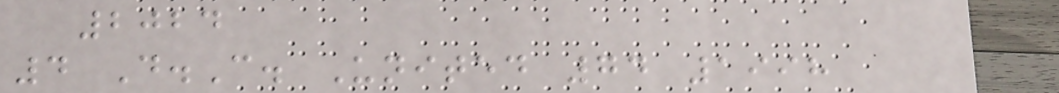2024
4 D.C. United 74 1998
